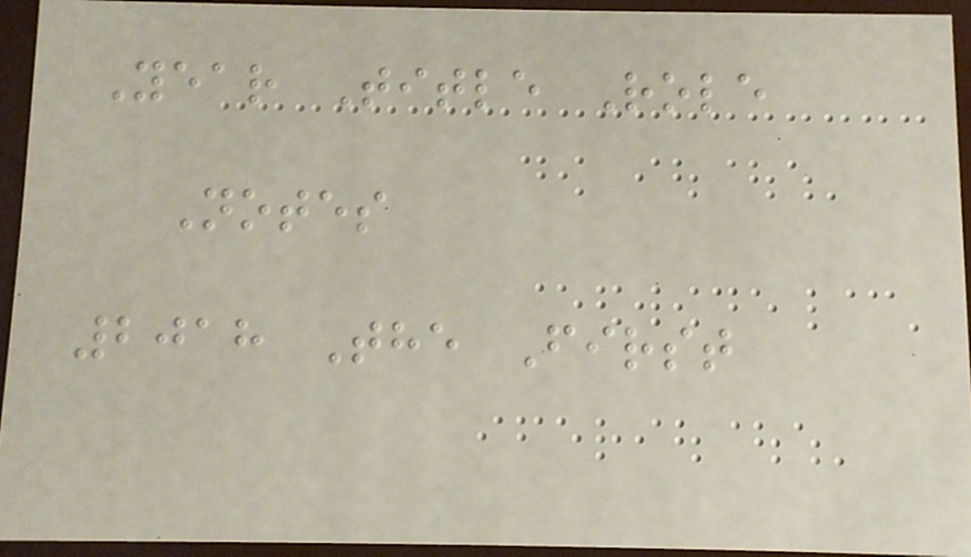Year Title Role
Notes
2018 The First
